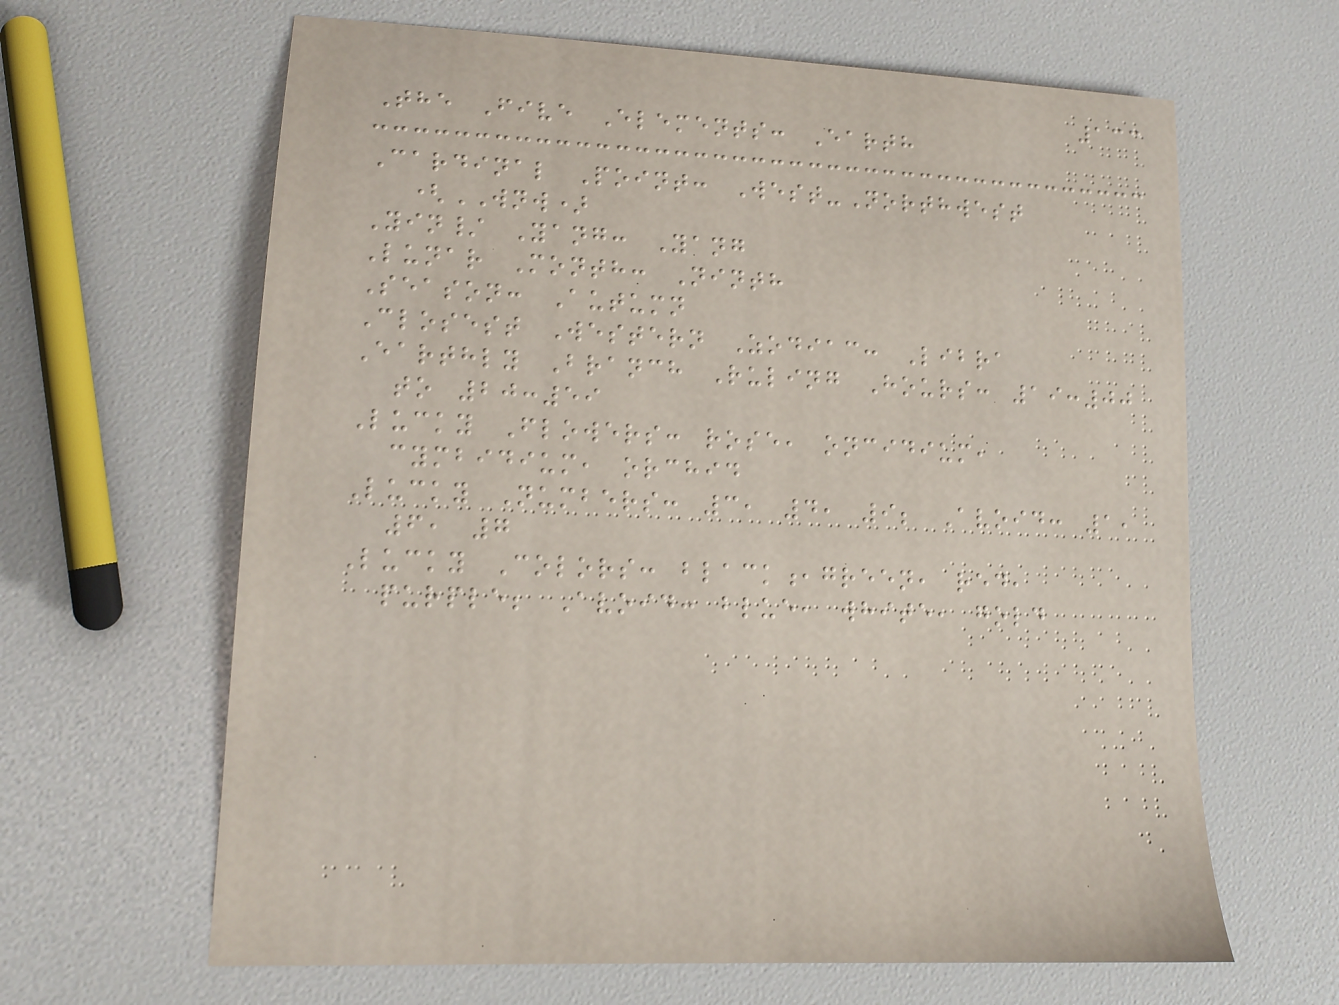133
The Five Elements: Earth
Cardinal Point: West-Northwest
(WNW)
Yin/ Yang: Yang
Lunar Month: Ninth
Season: Autumn
Closest Western Zodiac: Libra
Earthly Branch Ruling Hours: 19:00
to 20:59
Lucky Flowers: rose, oncidium,
cymbidium, orchid
Lucky Numbers: 3, 4, 9; Avoid: 1,
6, 7
Lucky Colors: black,green, red,
purple; Avoid: blue, white, gold
